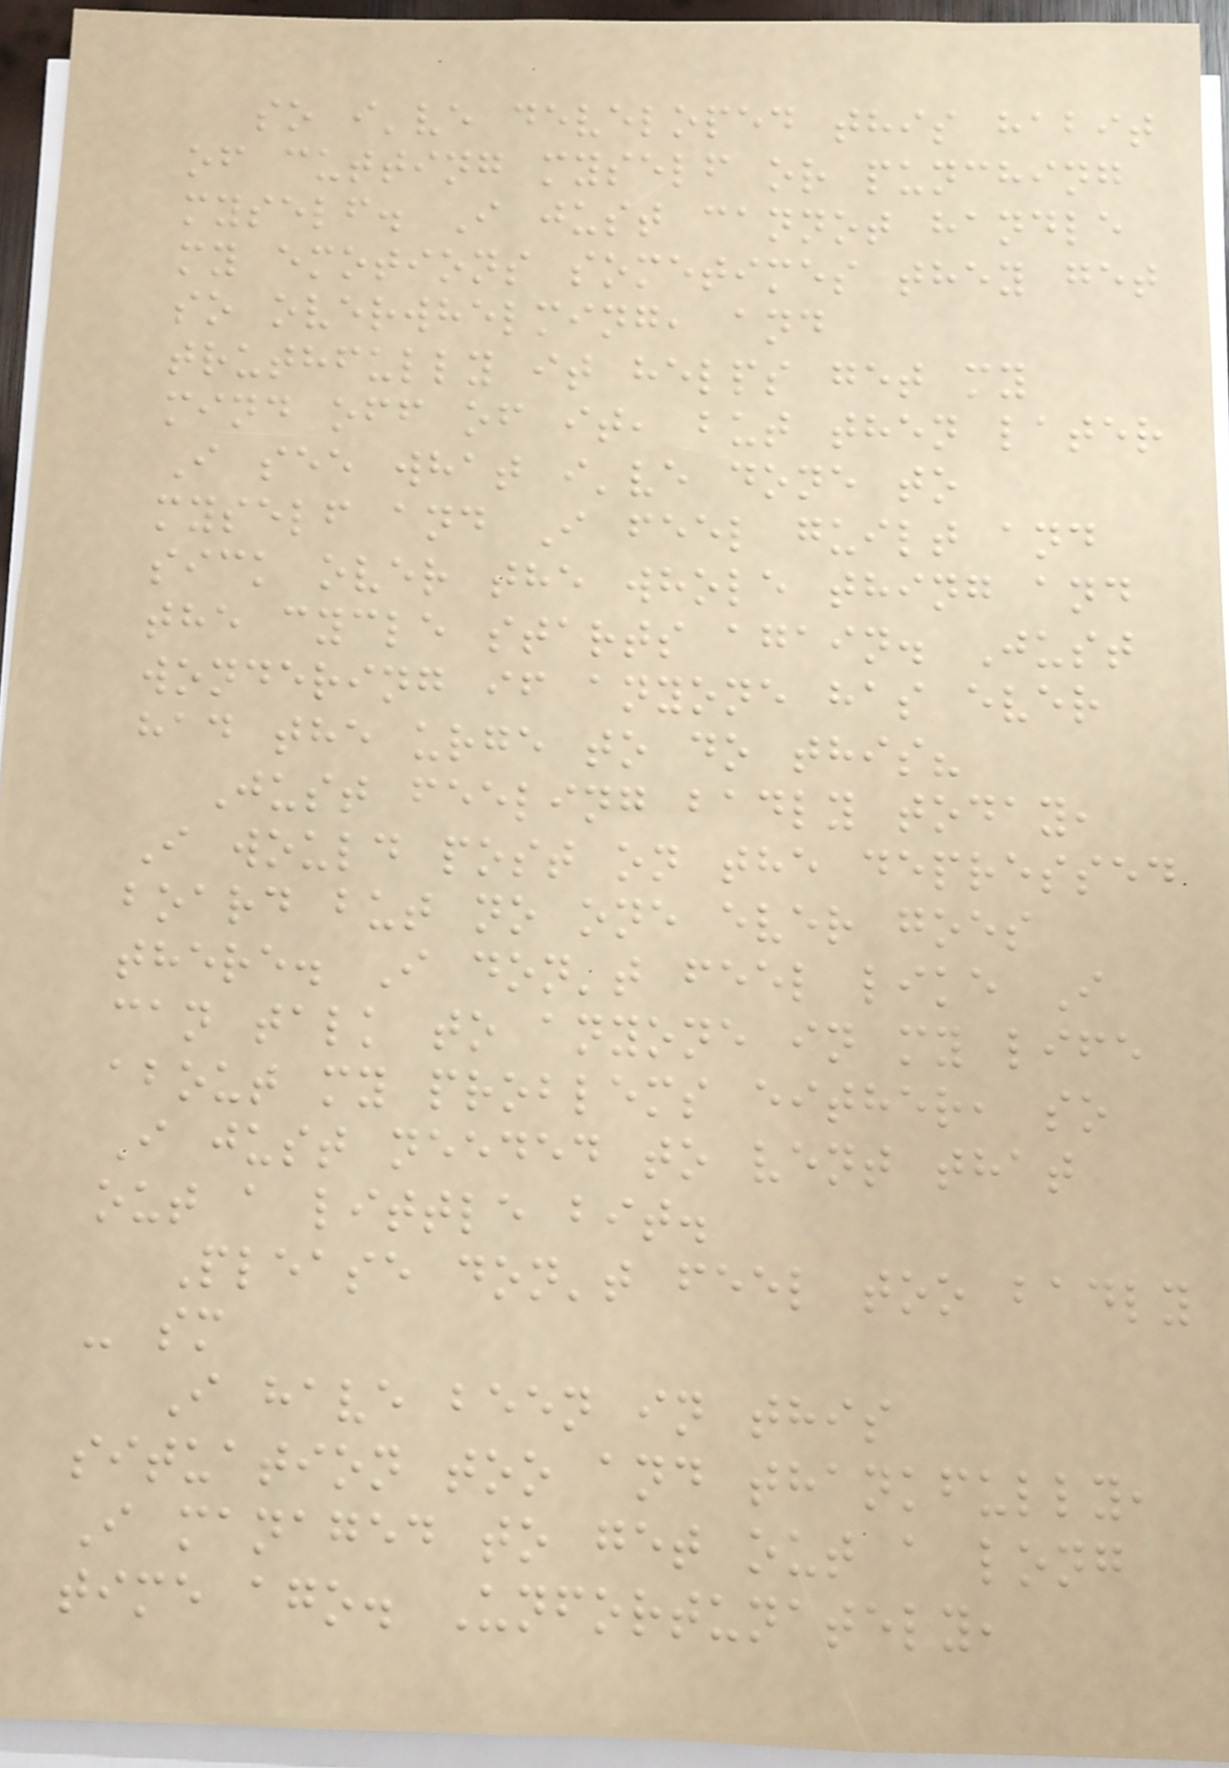so i've developed this habit
of cutting myself or punching
myself. I just cannot handle
my emotions sometimes they get
so overwhelming, and
truthfully it helps get my
mind off of it, but then later
I see what i've done to
myself and I feel guilt and
sick over the whole thing and
the cycle starts again. Just
wondering if anyone has ever
had the urge to do this?
Just feeling badly today,
I would post on the depressed
board but no one ever goes
there. I don't feel like I
can talk to anyone in my life
about my problems either, so
I just needed to vent that
out a little bit.
Please don't feel too badly
- sm
I have been in this
situation too and thankfully,
I managed to get out a long
time ago. Unfortunately,
